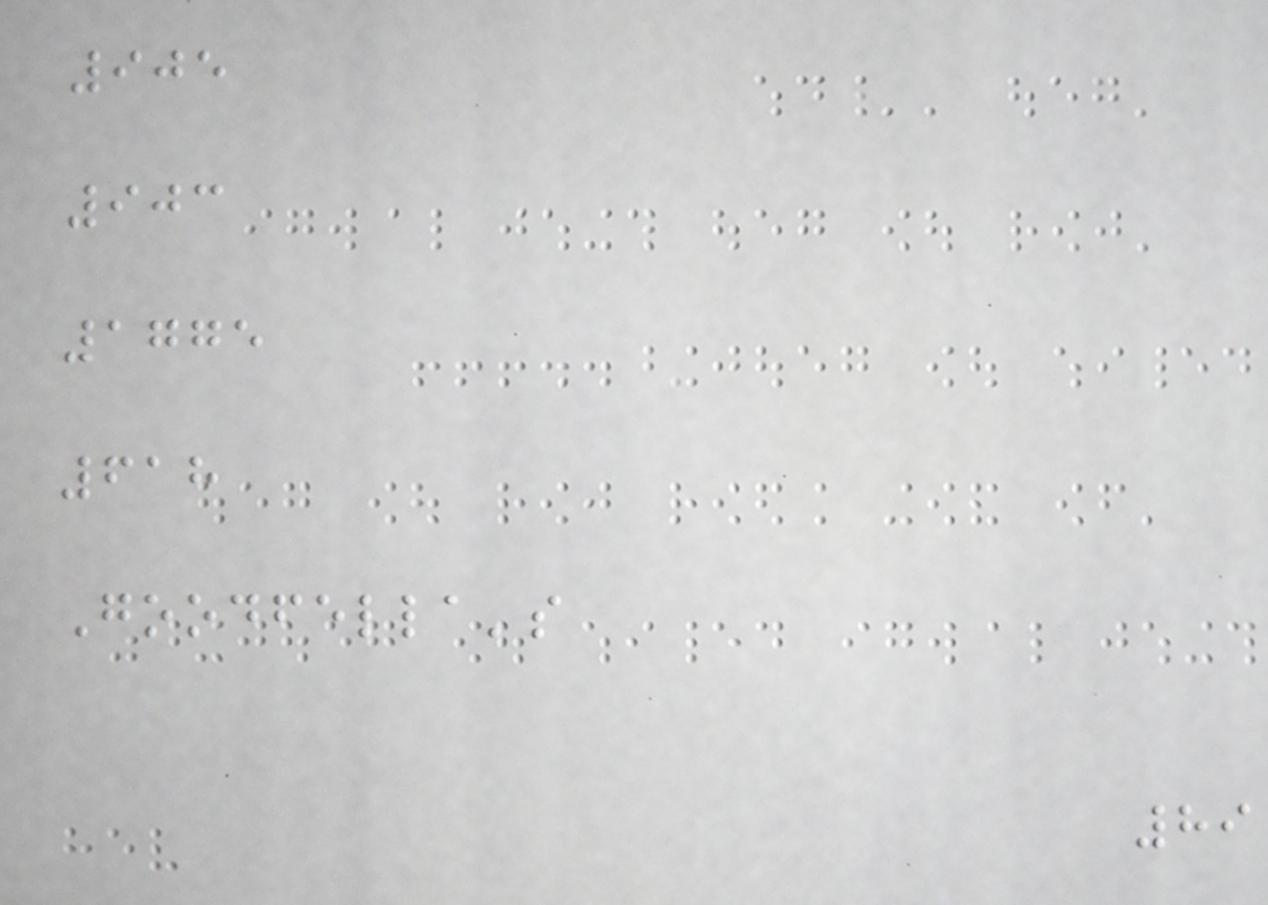905
903
1775
618
Goodfella's
89
